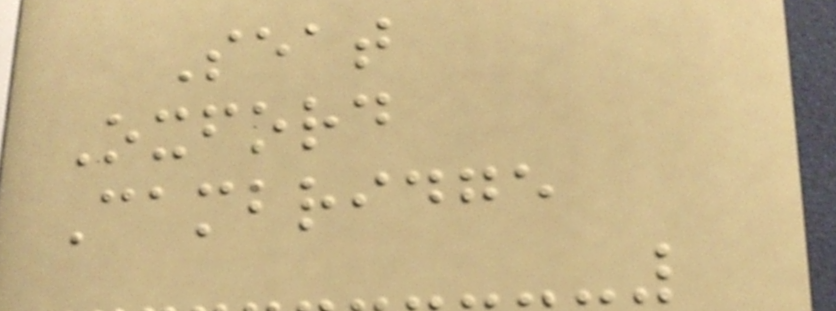Seat
Oxford
Cambridge
